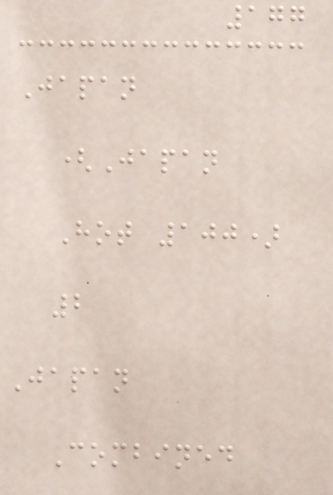177
Japan
(Japan
Hot 100)
2
Japan
Combined
